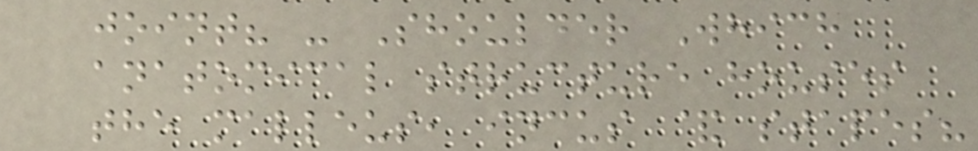joint? - Shoulder Which
anatomical structure houses
the malleus, incus & stapes?
